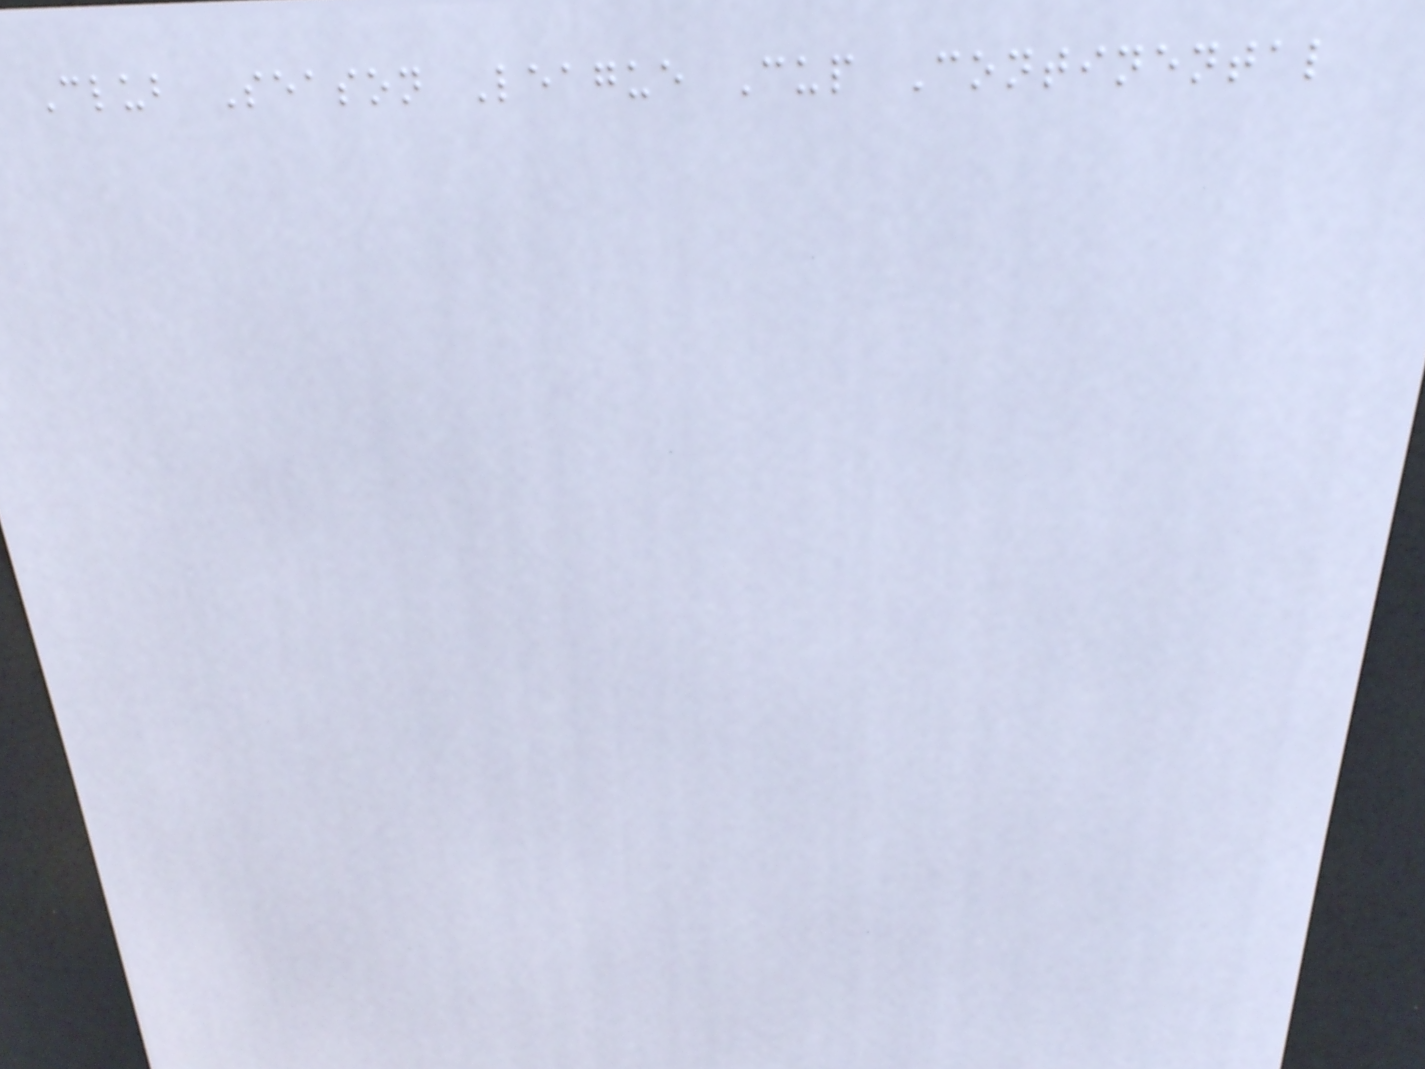Club Season League Cup Continental
